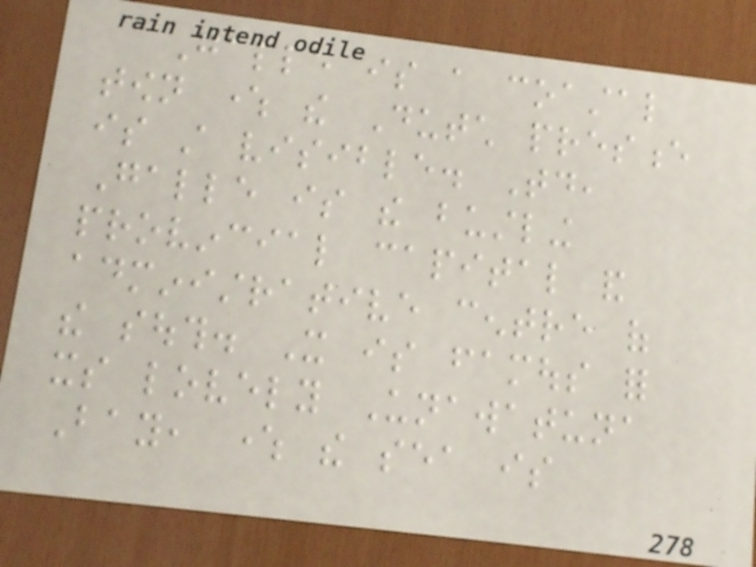Galle is a coastal
town where the Dutch presence
is still visible. Today,
Galle is the bustling
provincial capital and
administrative centre of
the south. It is famous for
its lovely Unawatuna
Bay, where the sea is
